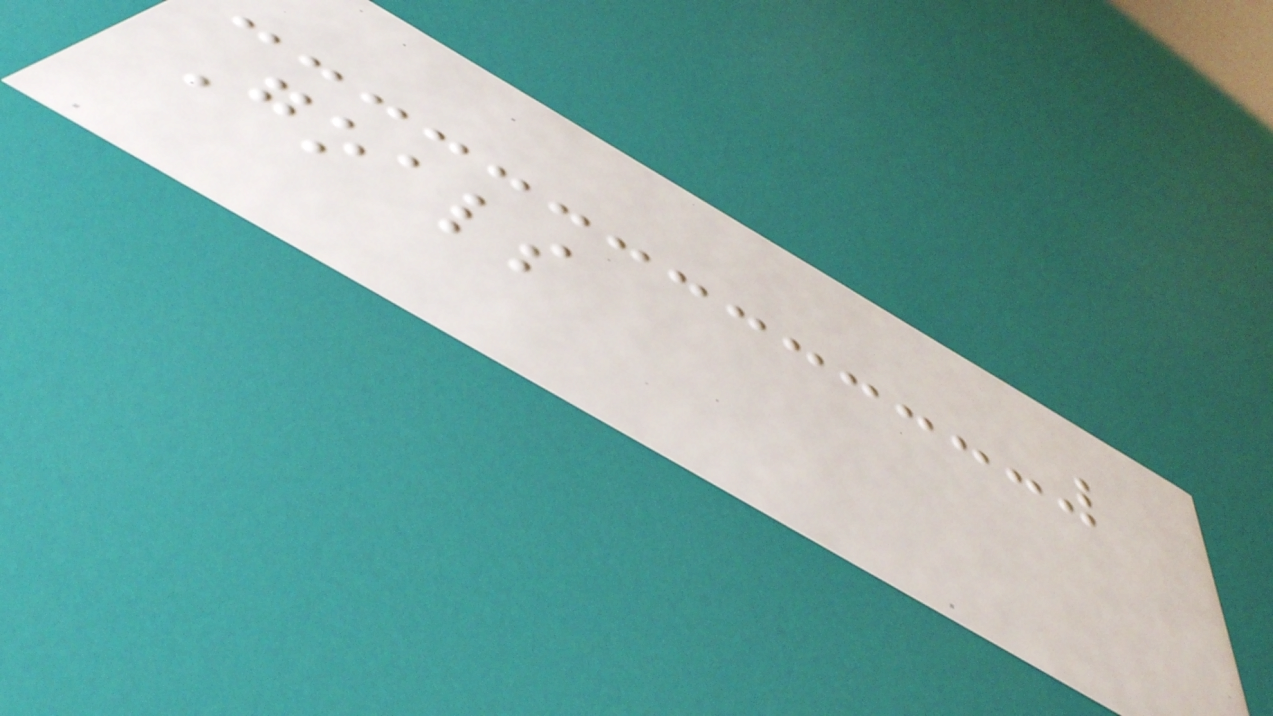Goals
